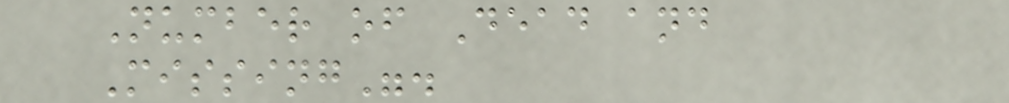Number of Dead and
Missing".
